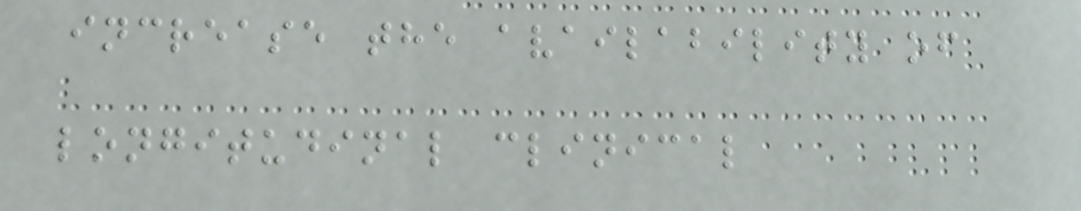increase the availability of
longitudinal clinical
